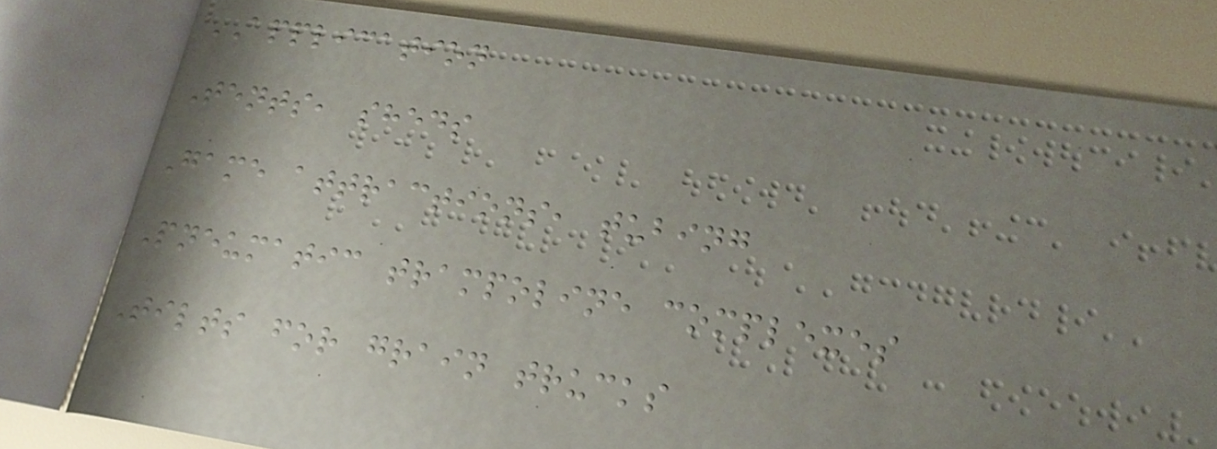APPLICATION
Tents, sheds
Game attractions, tubing
Pneumatic trampoline complexes
Tilts for grain trucks
